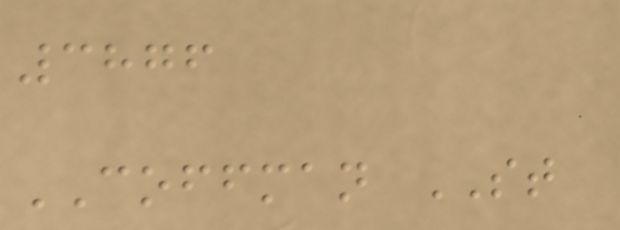3876
COFFMAN ST
